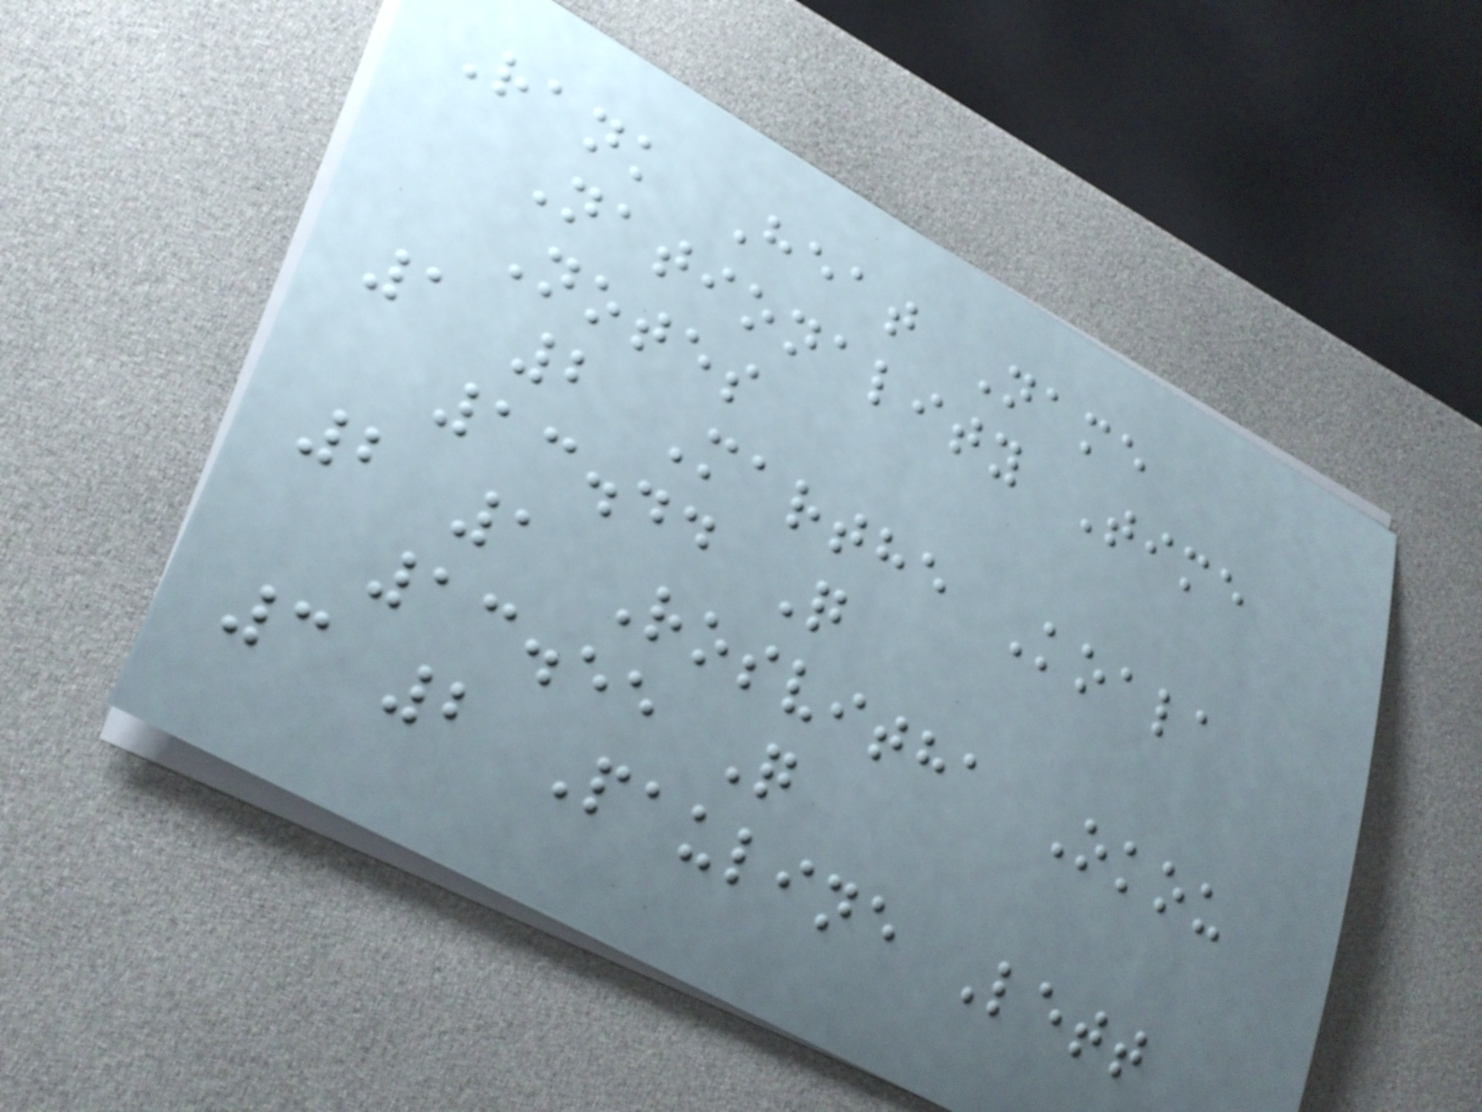Rank Heat Name
Nationality Time
Notes
1 2 Marthe Koala
13.44 Q
2 1 Rosvitha Okou
13.55 Q
3 2 Pauline Lett
